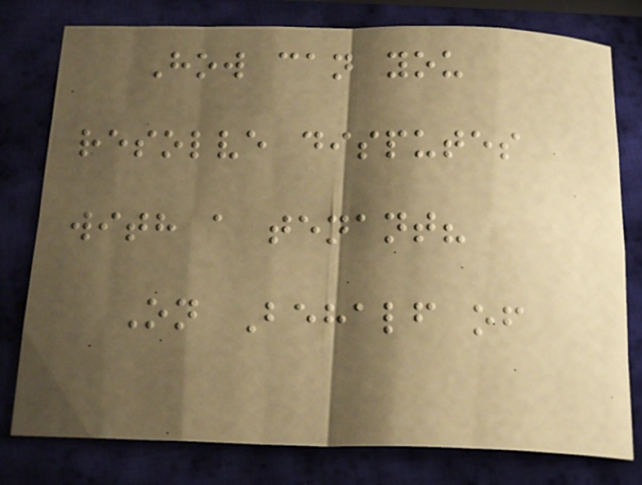How can you
resolve disputes
with a tenant?
On Behalf of
